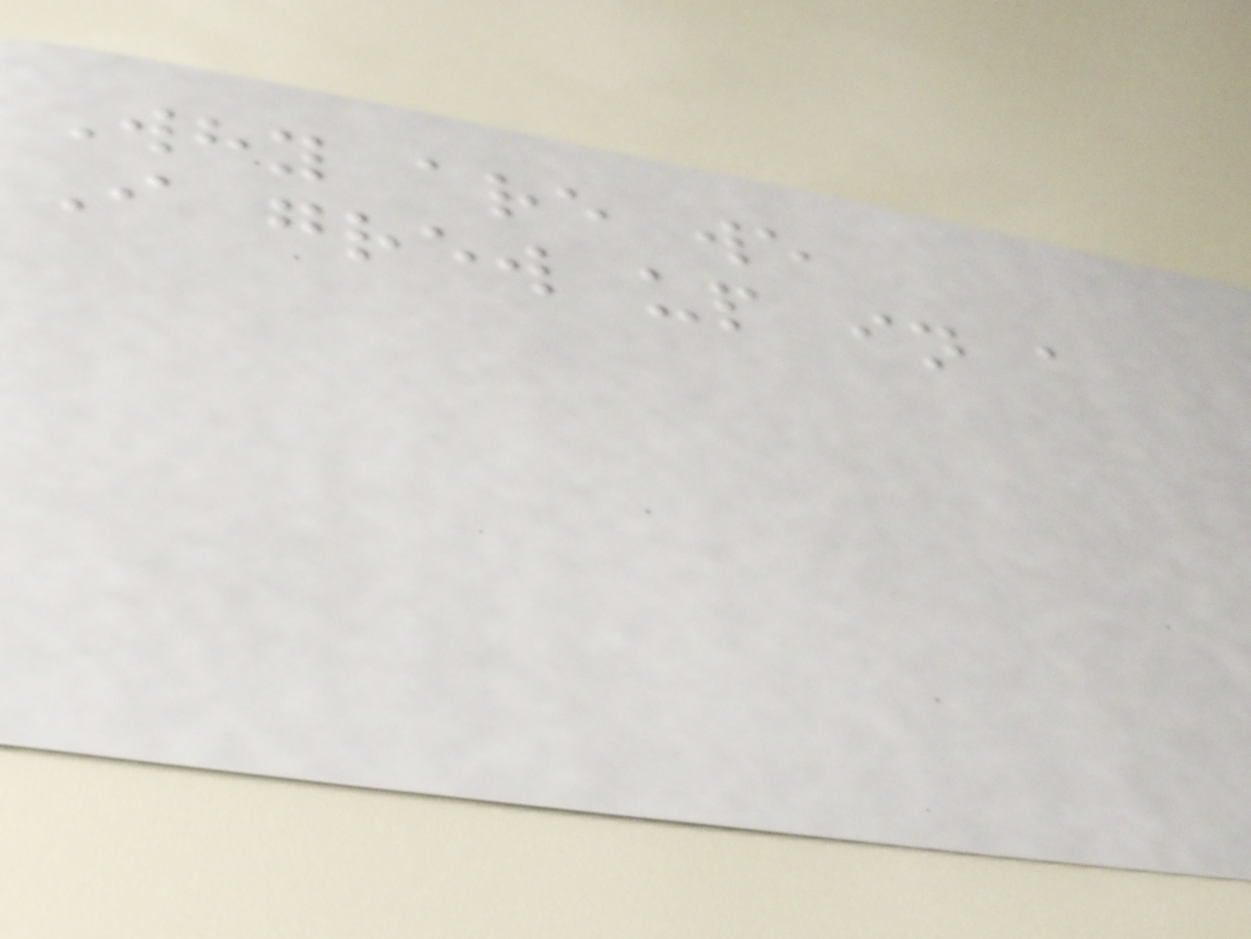Why are we
I grew up in a
